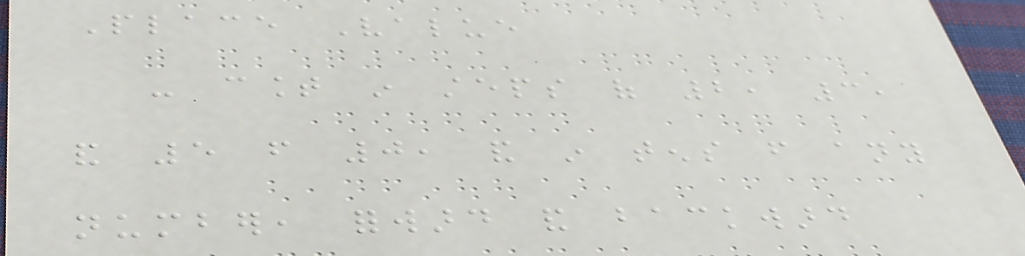Place Value
- count in steps of 2, 3,
and 5 from 0, and in tens from any
number, forward and backward
